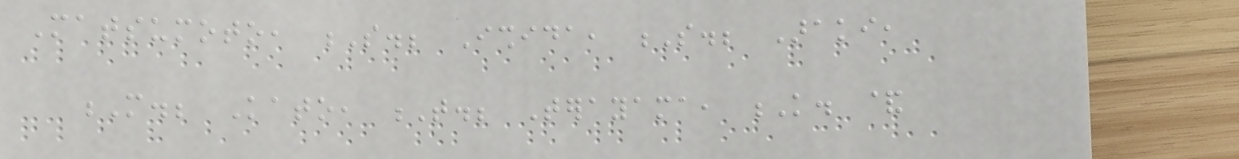Matsumoto, S.; Ishida, S.; Araki,
M.; Kato, T.; Terayama, K. &
